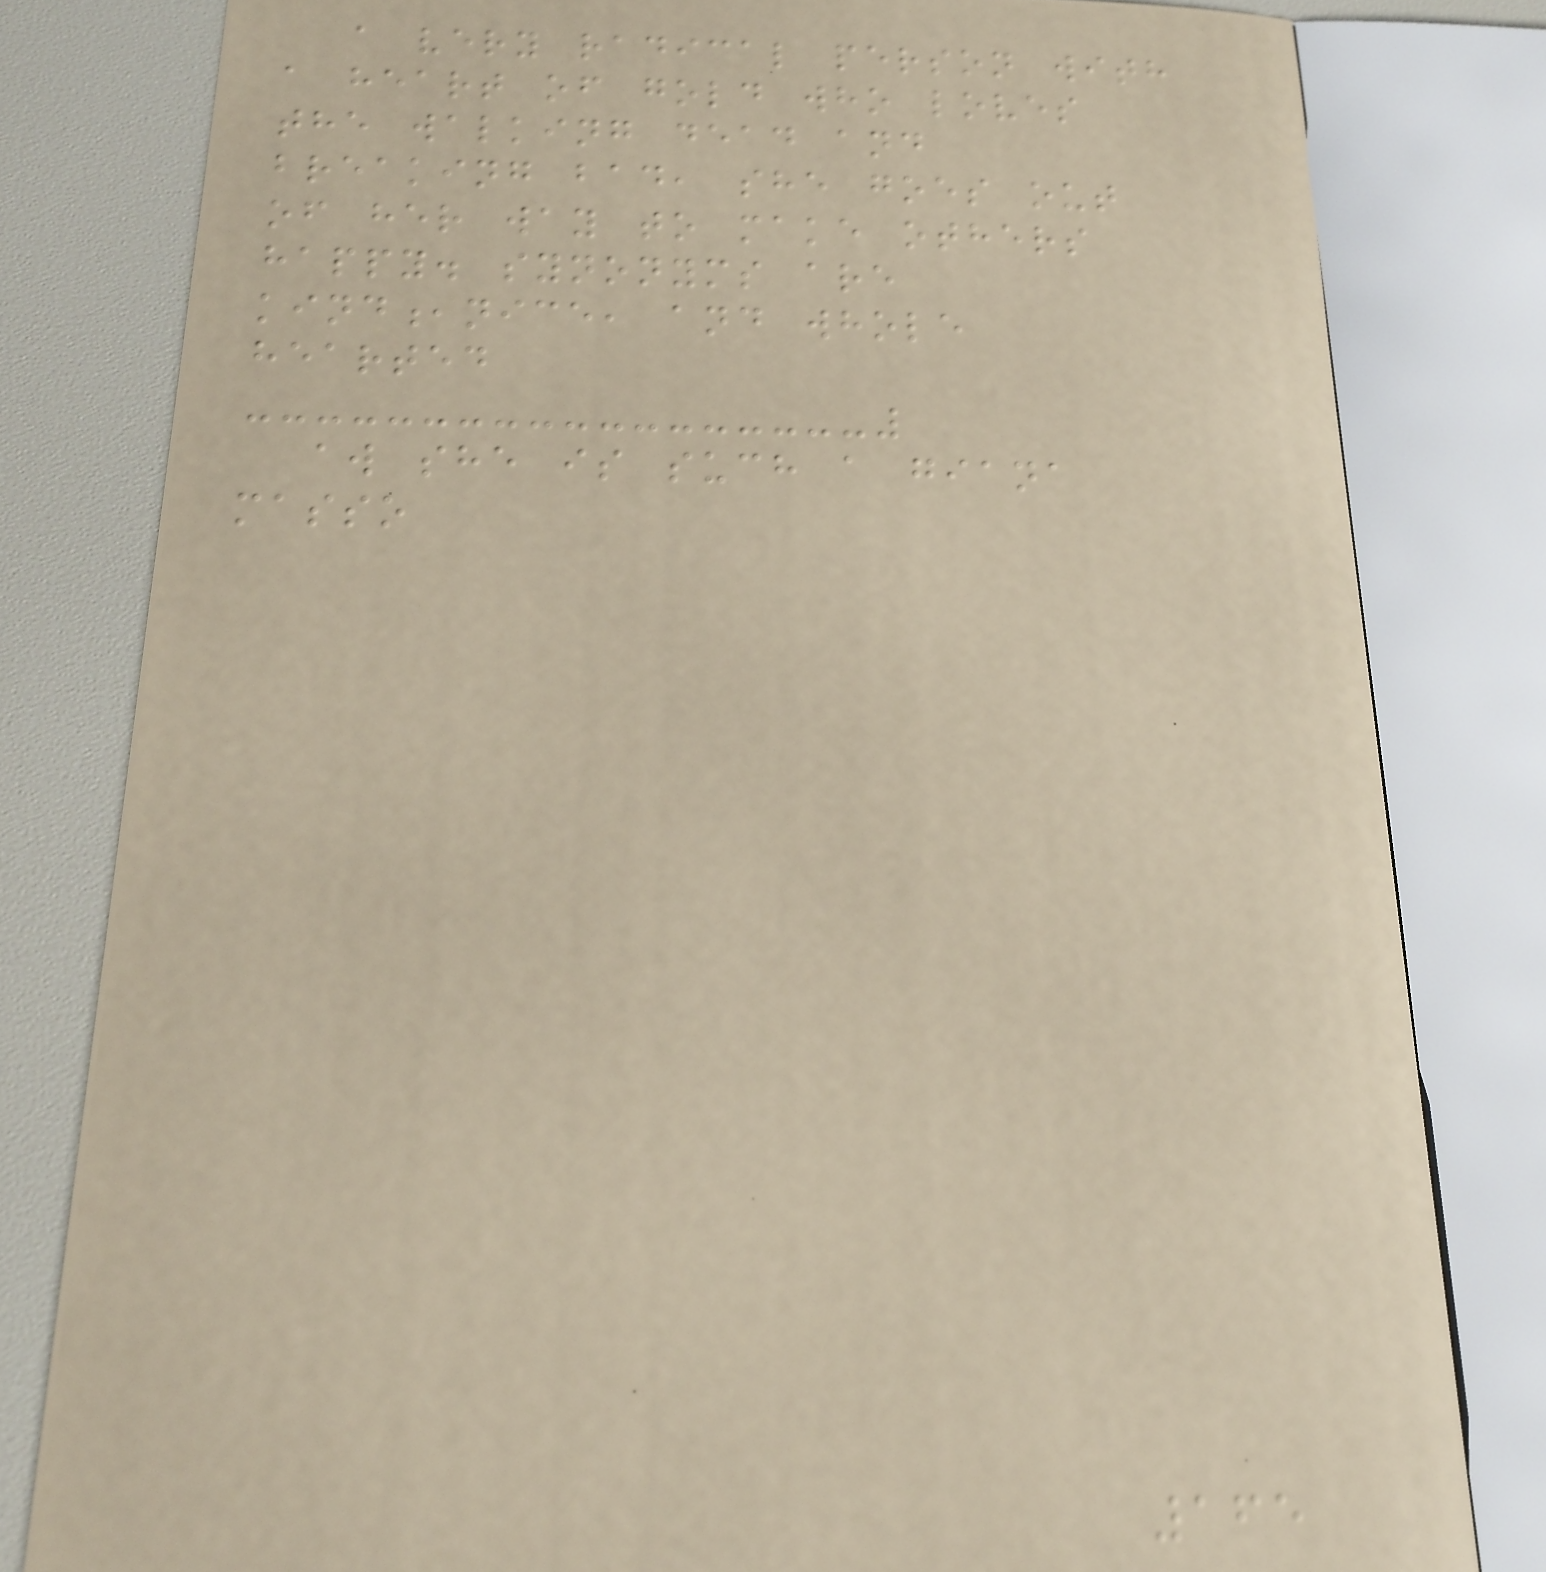a very radical person with
a heart of gold who loves
the walking dead and
breaking bad, she goes out
of her way to make others
happy. synonyms are
kind,nice, and whole
hearted
aw she is such a giana
masso
165
